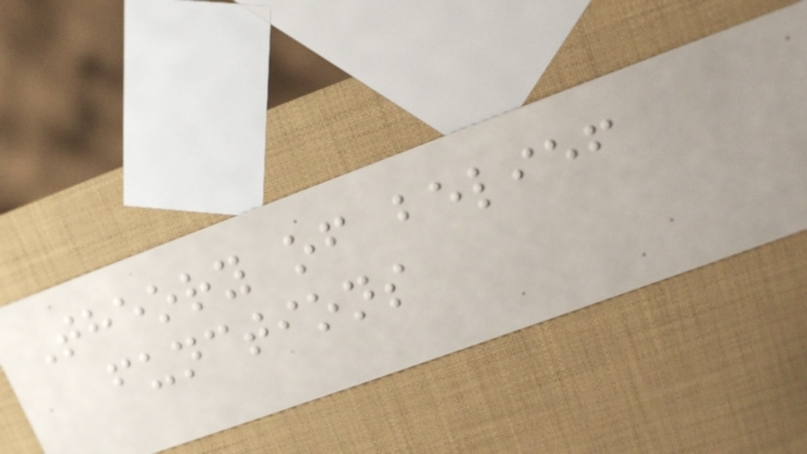Theory of belief
functions
